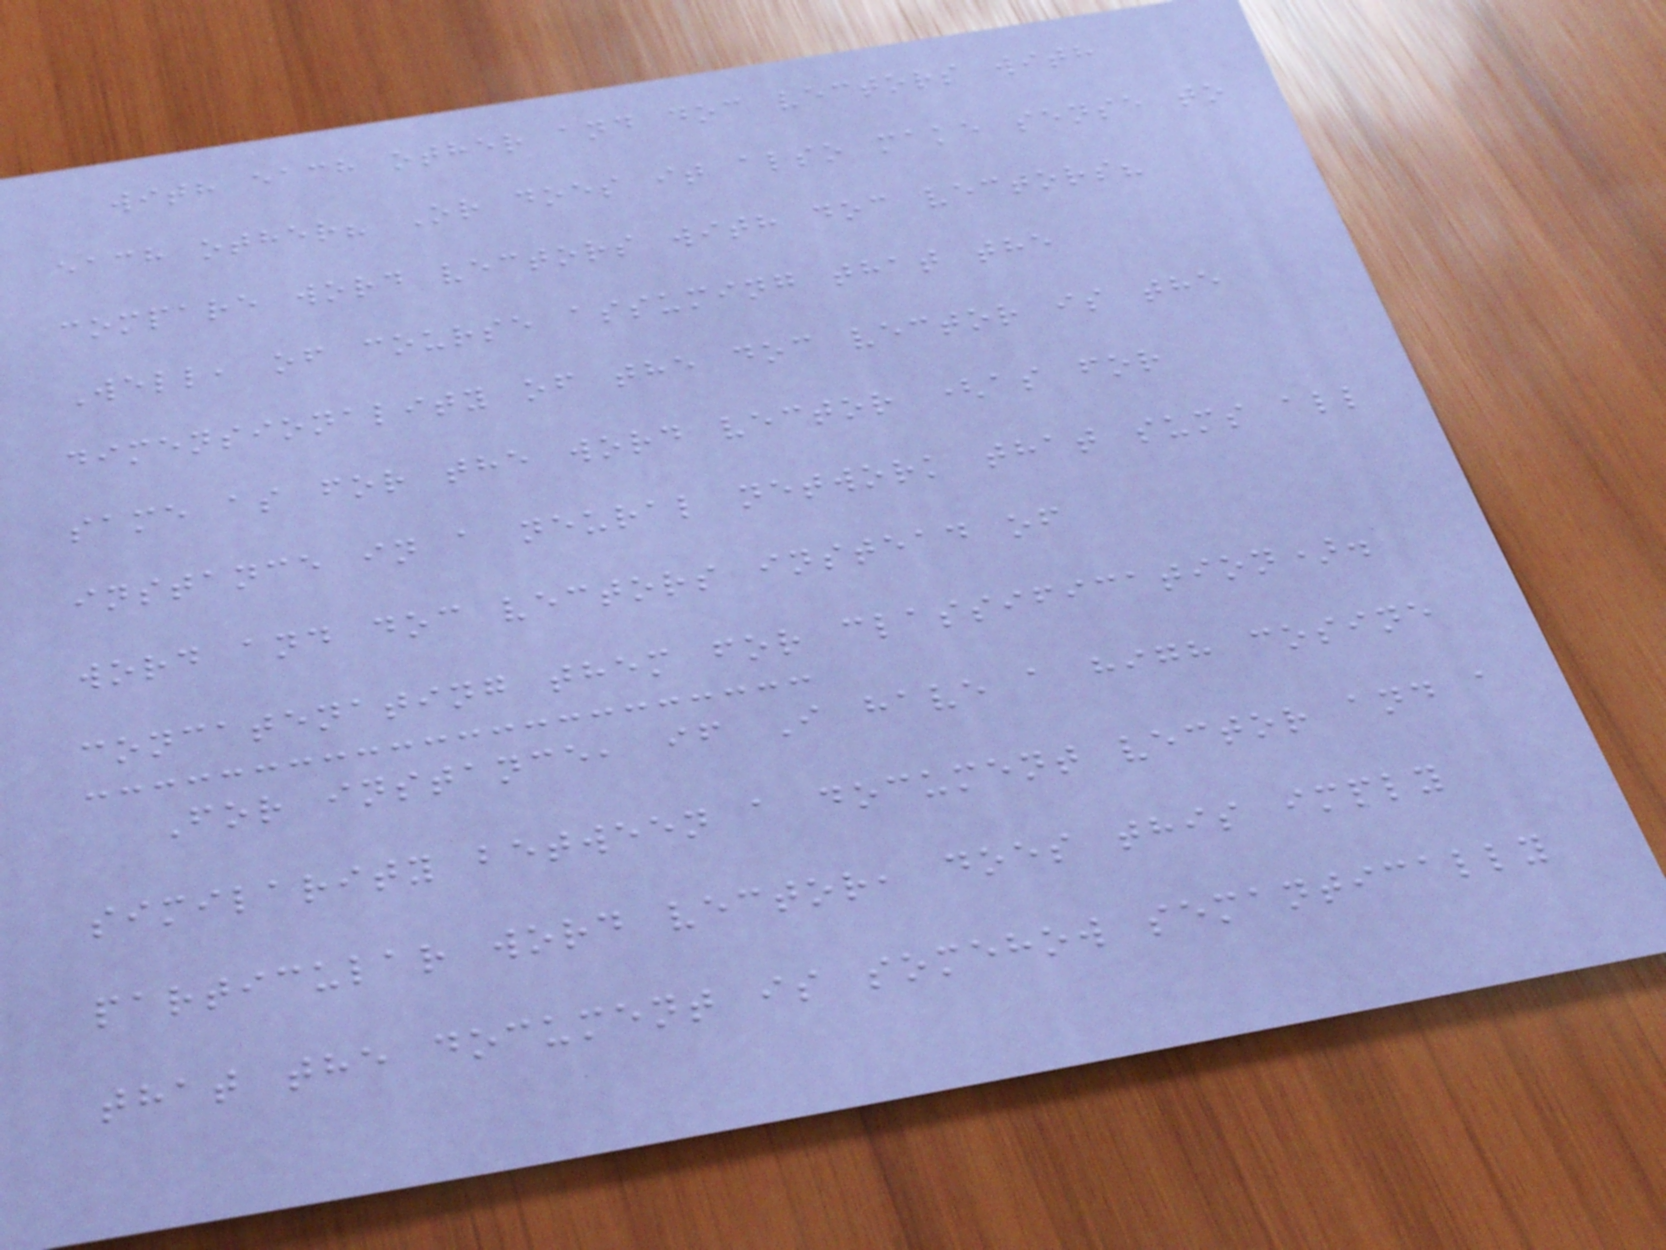with each other and doc vectors with
each other? Or does it also make sense to
compare word vectors with doc vectors?
Well, of course assuming that the
dimensionality of the doc vector is the
same as for the word vector (as for
instance in a neural network that sums all
word and doc vectors instead of
concatenating them for classification).
For instance, if I have a high cosine
similarity between a document vector and a
particular word vector, does this imply
that the document is somehow semantically
